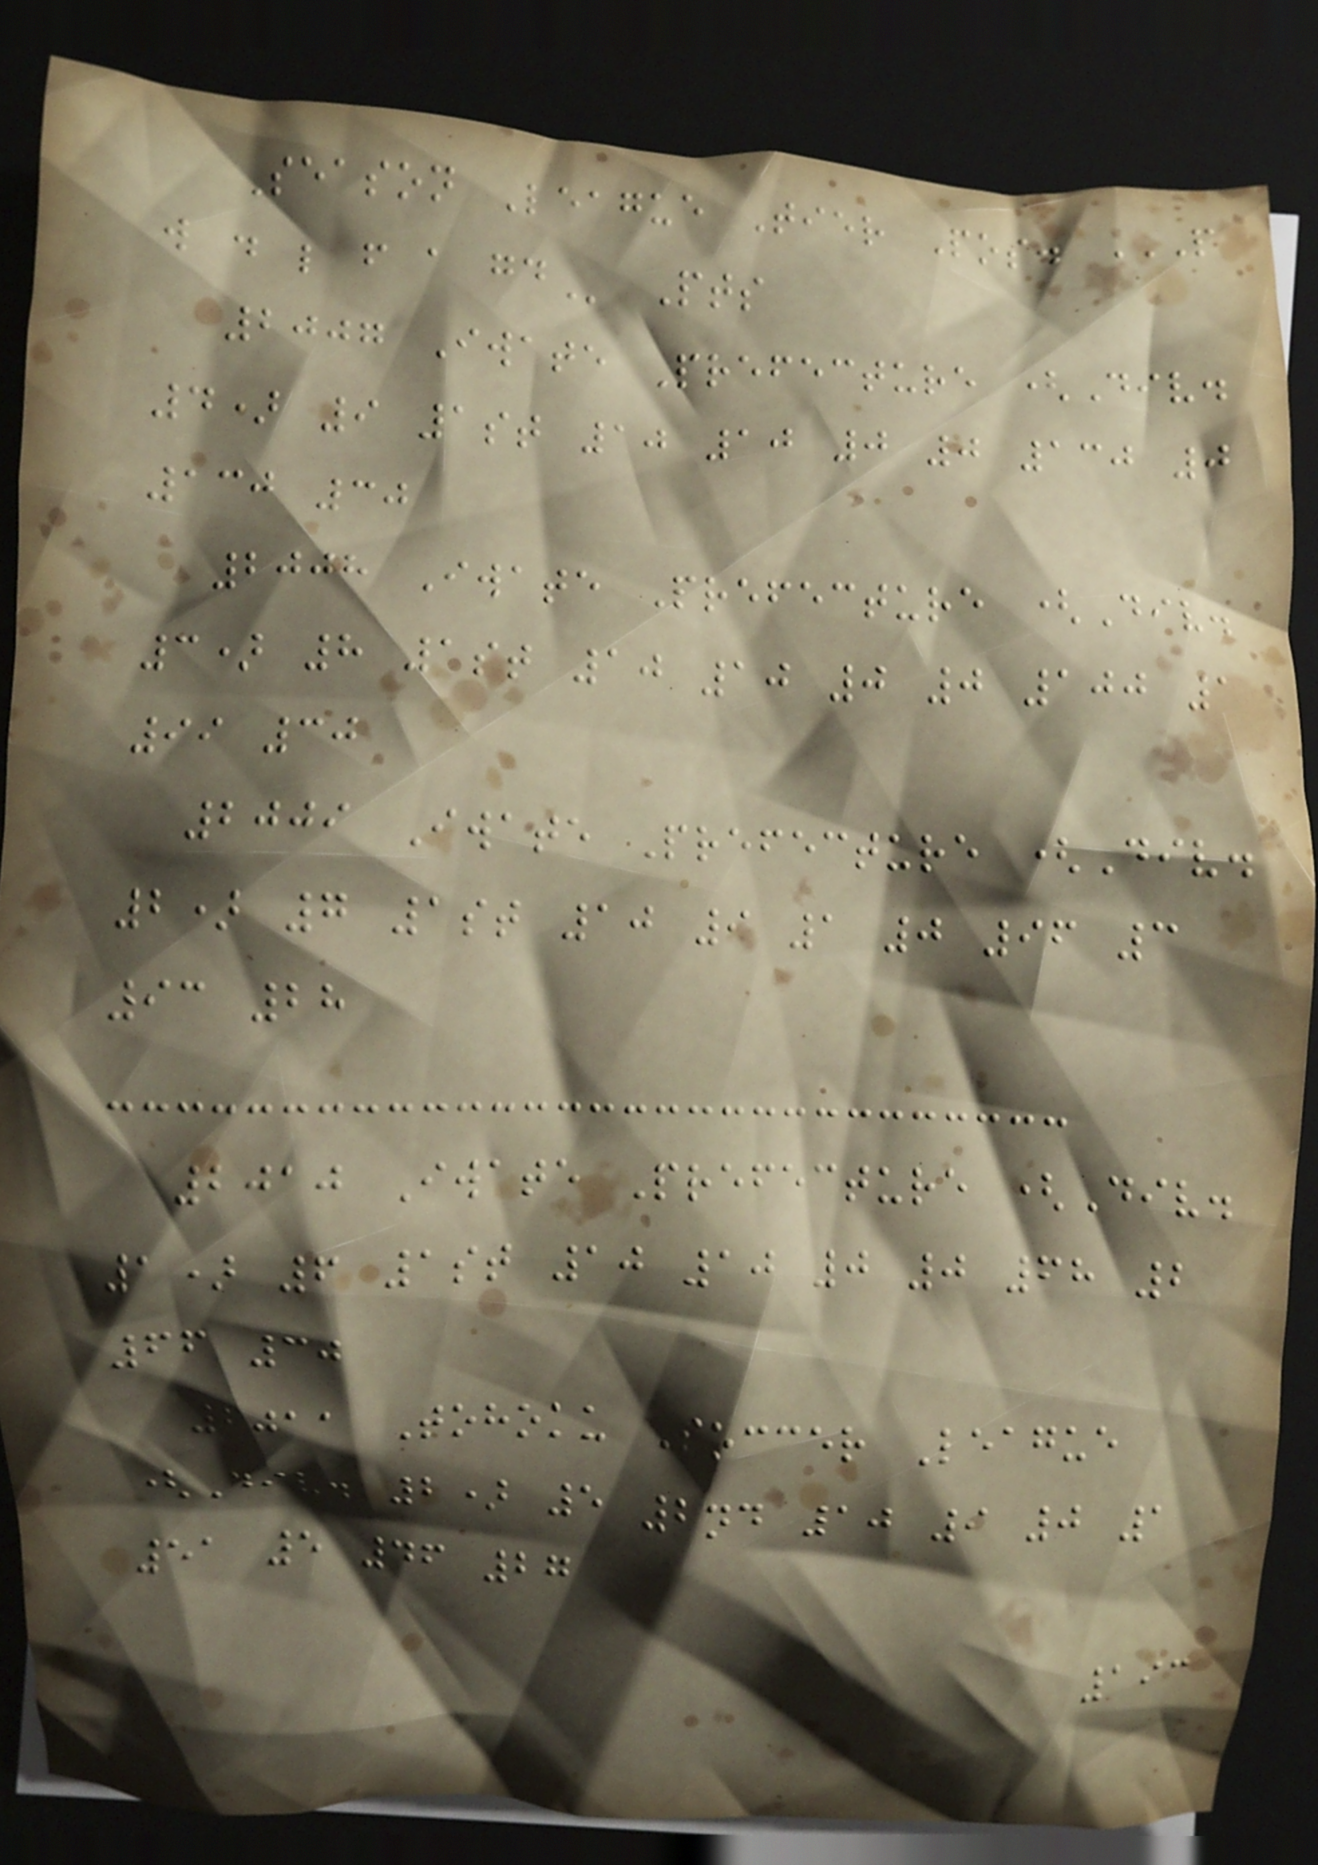Season League Tier Pos. P
W D L F A GD Pts
2007 Iwate Prefecture (Div.
4) 9 1st 10 10 0 0 130 0
130 30
2008 Iwate Prefecture (Div.
3) 8 1st 10 10 0 0 100 1
99 30
2009 Iwate Prefecture (Div.
2) 7 1st 10 9 1 0 96 3
93 28
2010 Iwate Prefecture (Div.
1) 6 1st 10 10 0 0 68 2
66 30
2011 Tohoku Soccer League
(Div. 2) 5 2nd 10 9 0 1
51 5 46 27
193
